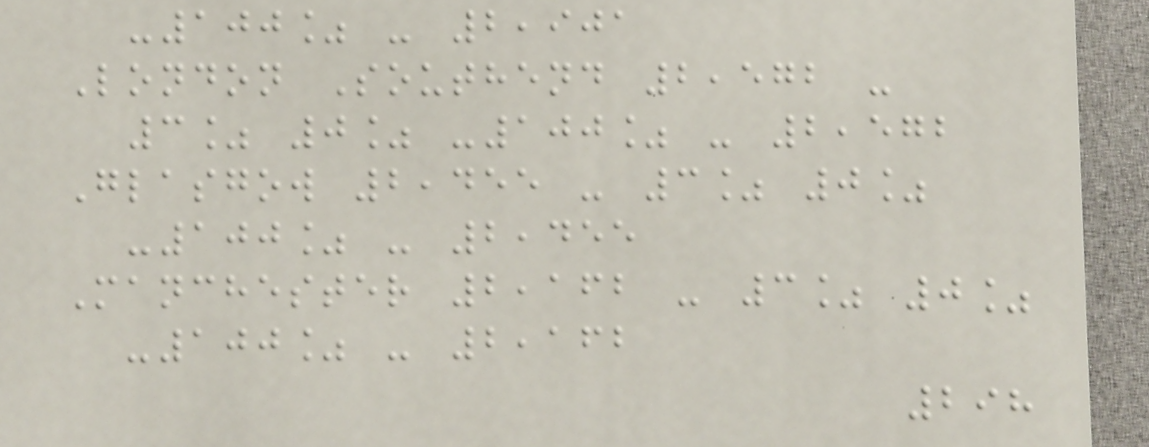-100% - 2,901
London Southend 2,572 -
3% 0% -100% - 2,572
Glasgow 2,455 - 3% 0%
-100% - 2,455
Manchester 2,162 - 3% 0%
-100% - 2,162
298
